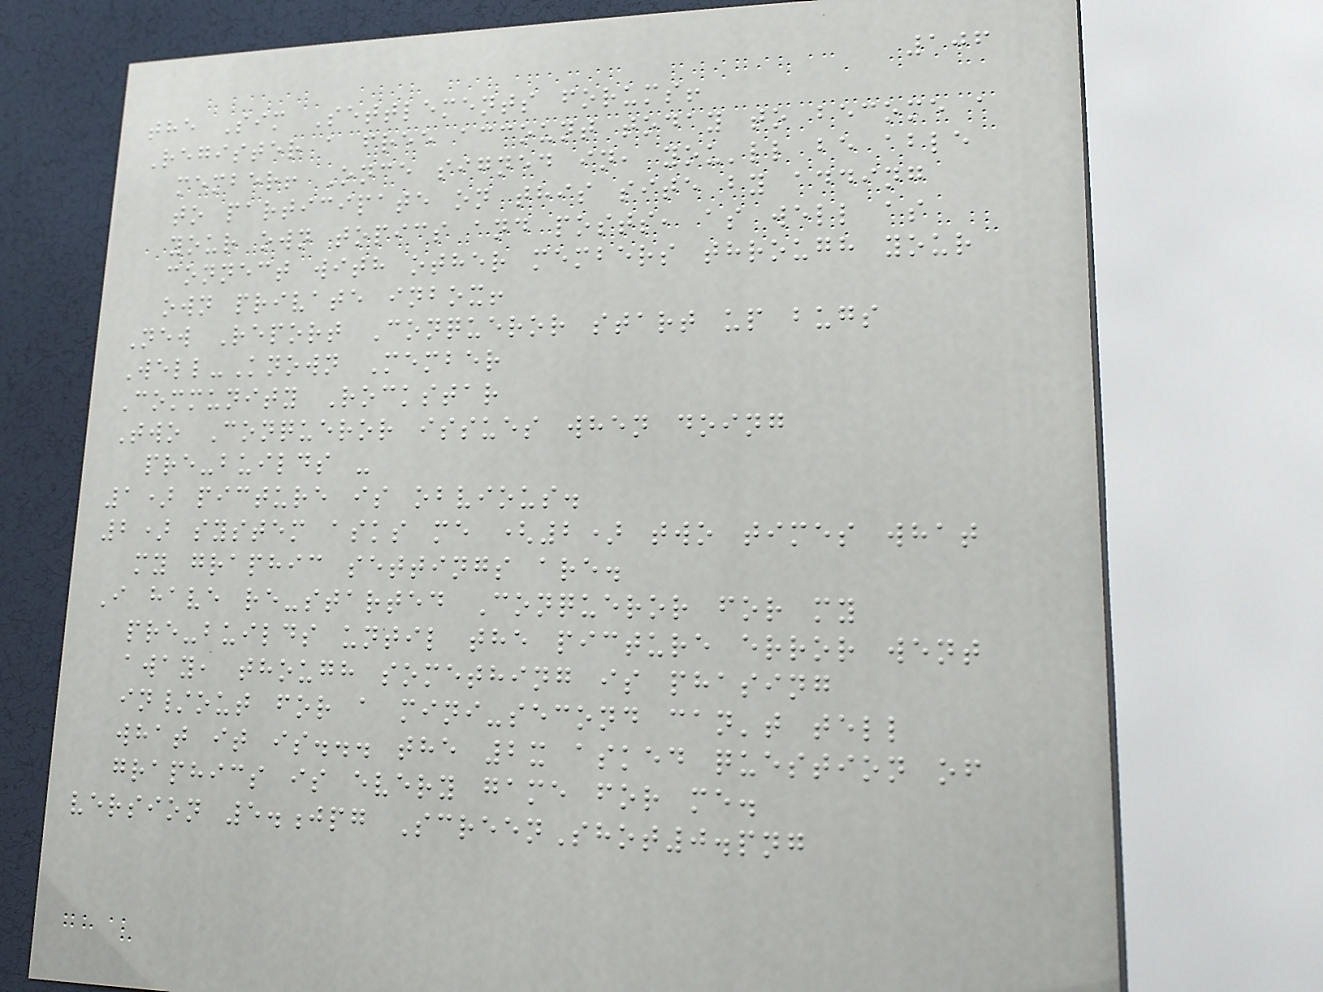106
the Sim Settlements forums!
Register a free account today to become a
member! Once signed in, you'll be able
to participate on this site by adding
your own topics and posts, as well as
connect with other members through your
own private inbox!
New Report Conqueror start up bugs
Well-Known Member
Community Rockstar
Two Conqueror issues when doing
pre-builds -
1) picture is obvious.
2) system asks me (2) two times what
my graphic settings are.
I have re-started Conqueror for my
pre-builds until the picture error went
away, though something is phasing
in/out for a mini-second can't tell
what it is... the 2x asked question of
graphics is every game for me.
version 5.jpg ScreenShot0.png
